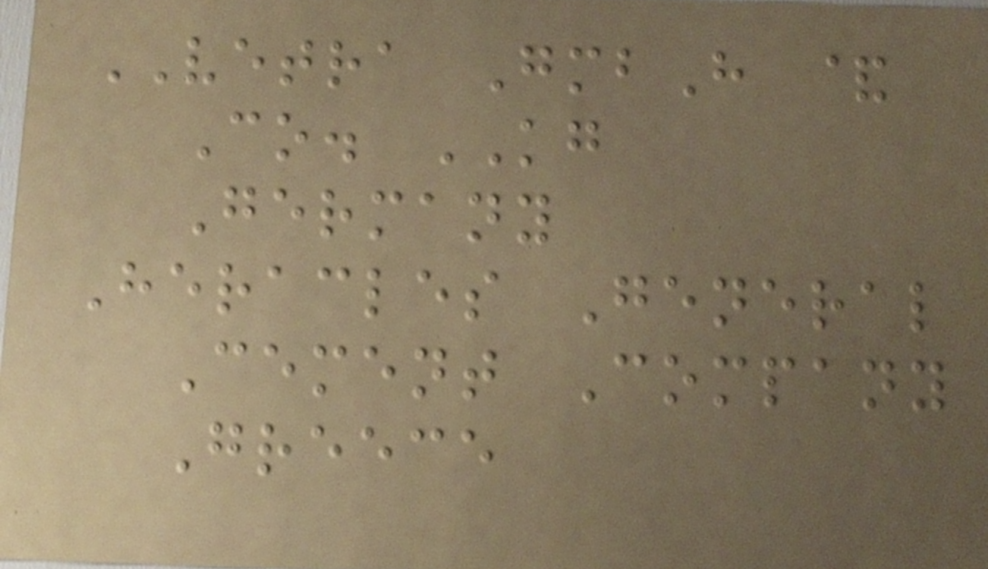VETRA GmbH &
Co. KG
Germany
Heracles General
Cement Company
Greece
